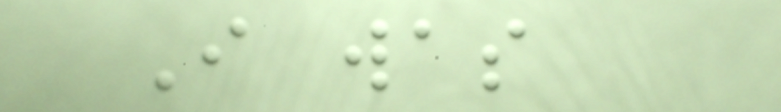I was
